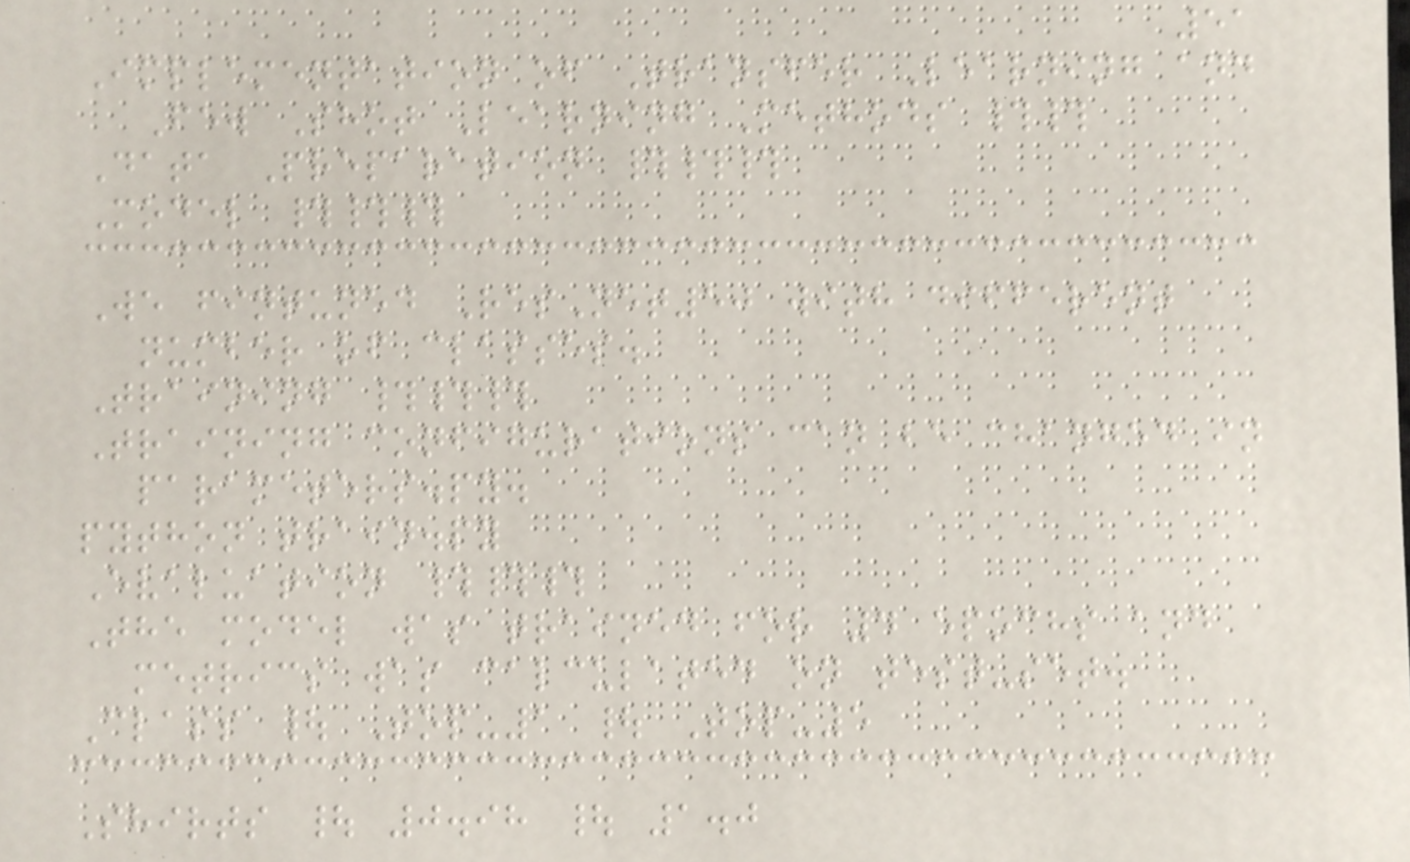51
Implementation of Transfer Learning and
Few Shot Learning Methods ##
Data Preparation ###
Model ###
We fintuned ResNet50 with different
number of classes.
Training ###
Training configurations can be changed in
parameters.py.
python train.py
Evaluation ###
The model was trained for 4 epochs and
metrics was calculated on test-set.
Class | Top-1 | Top-5
Shirts | 0.98 | 1.0
